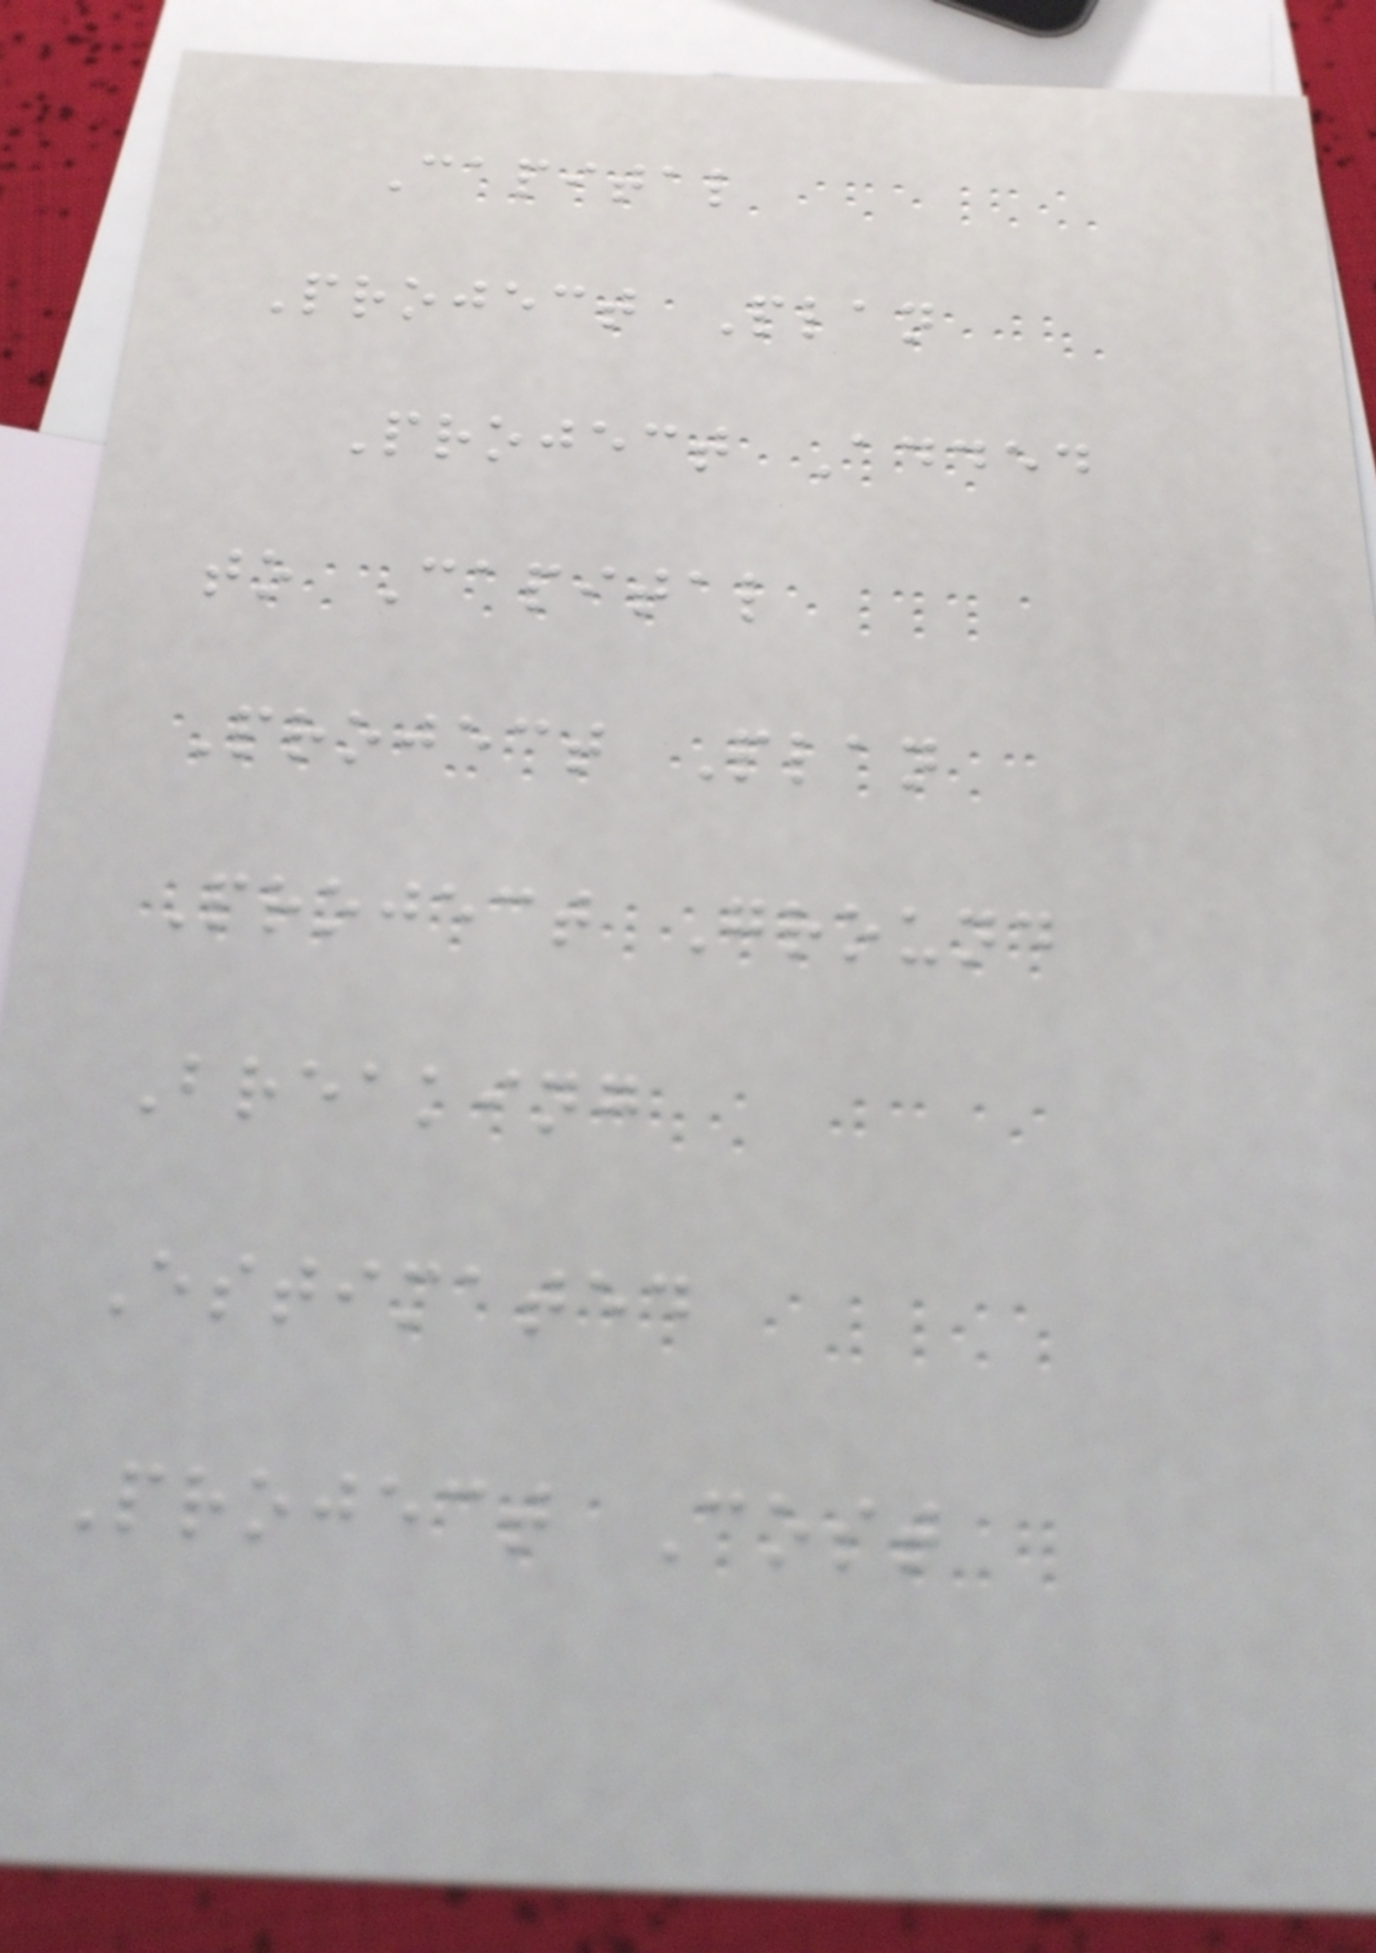Capital
Project Plan
Project Added
to Capital
Project Plan
Project Ground
Breaking
Estimated
Project Cost
